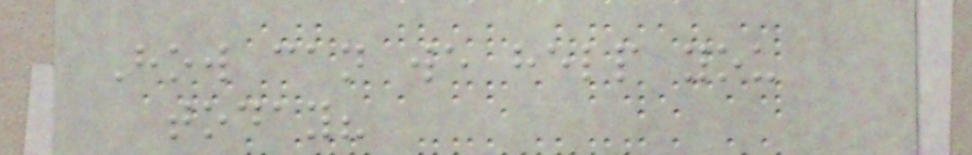How can we help you
today?
